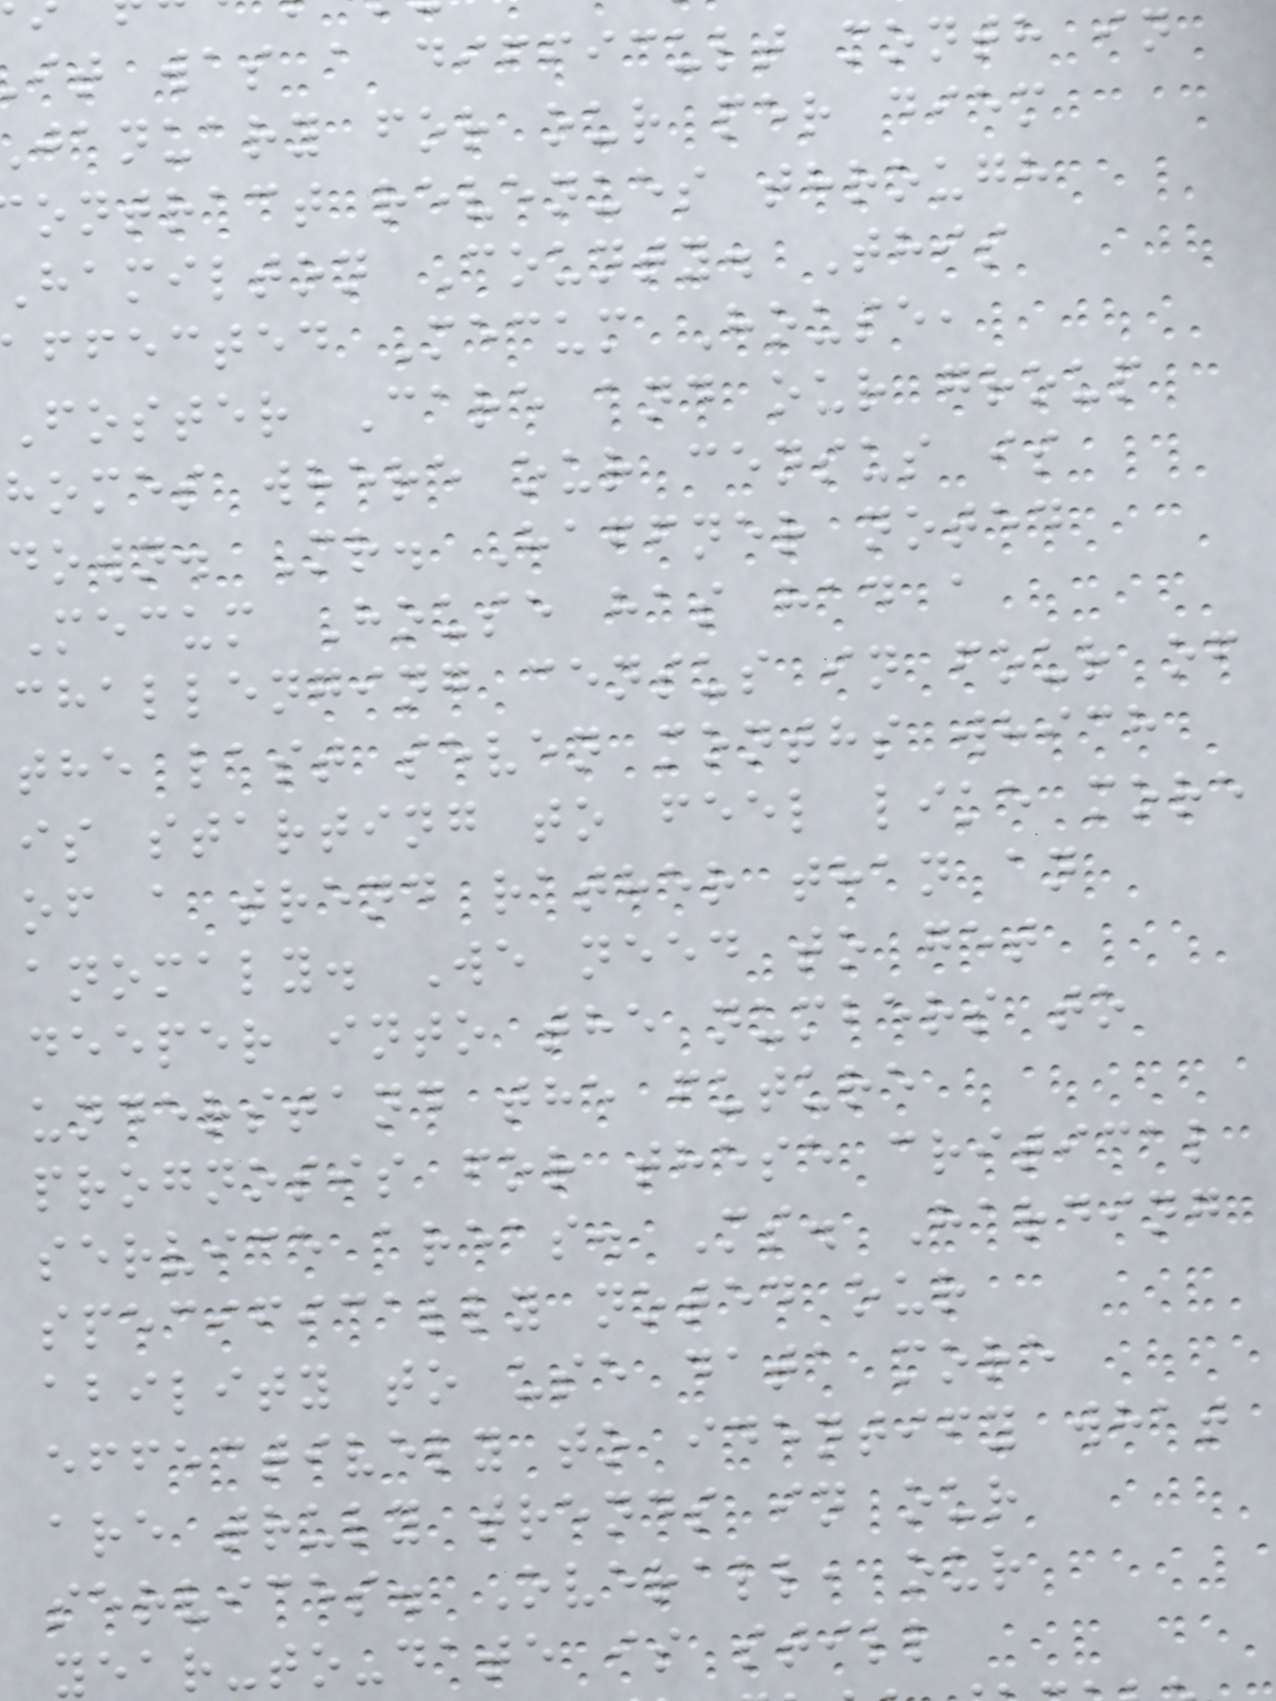it was a difficult month in
january for our per diem
ontract revenues through
hamilton County. This
ffected Mecum House,
Foster Care and our group
homes where our census is
down. Mr. Haffner noted
Mecum House has had a
challenging census in four of
the last seven months which
is starting to feel like more
of a trend rather than an
anomaly. We need to get
deeper into the numbers to
understand the future
prognosis for these critical
service areas. Ms. Harding
specifically noted our
ability to use data more
effectively to identify what
are truly trends in our
services. Overall, our
year-to-date is still
